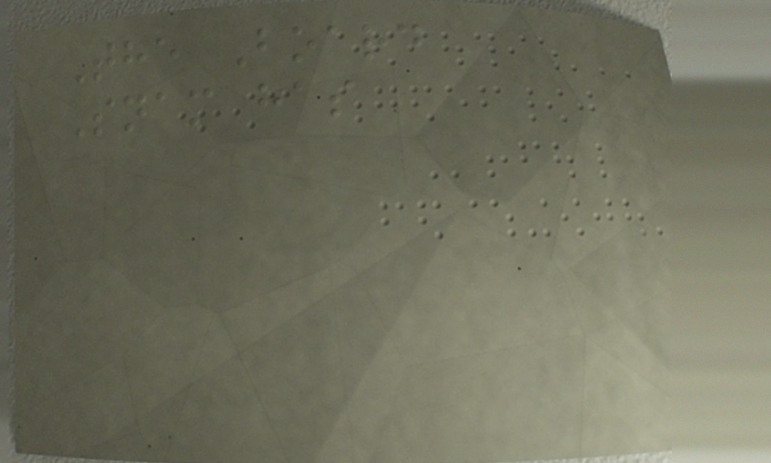The Board
Snam has
